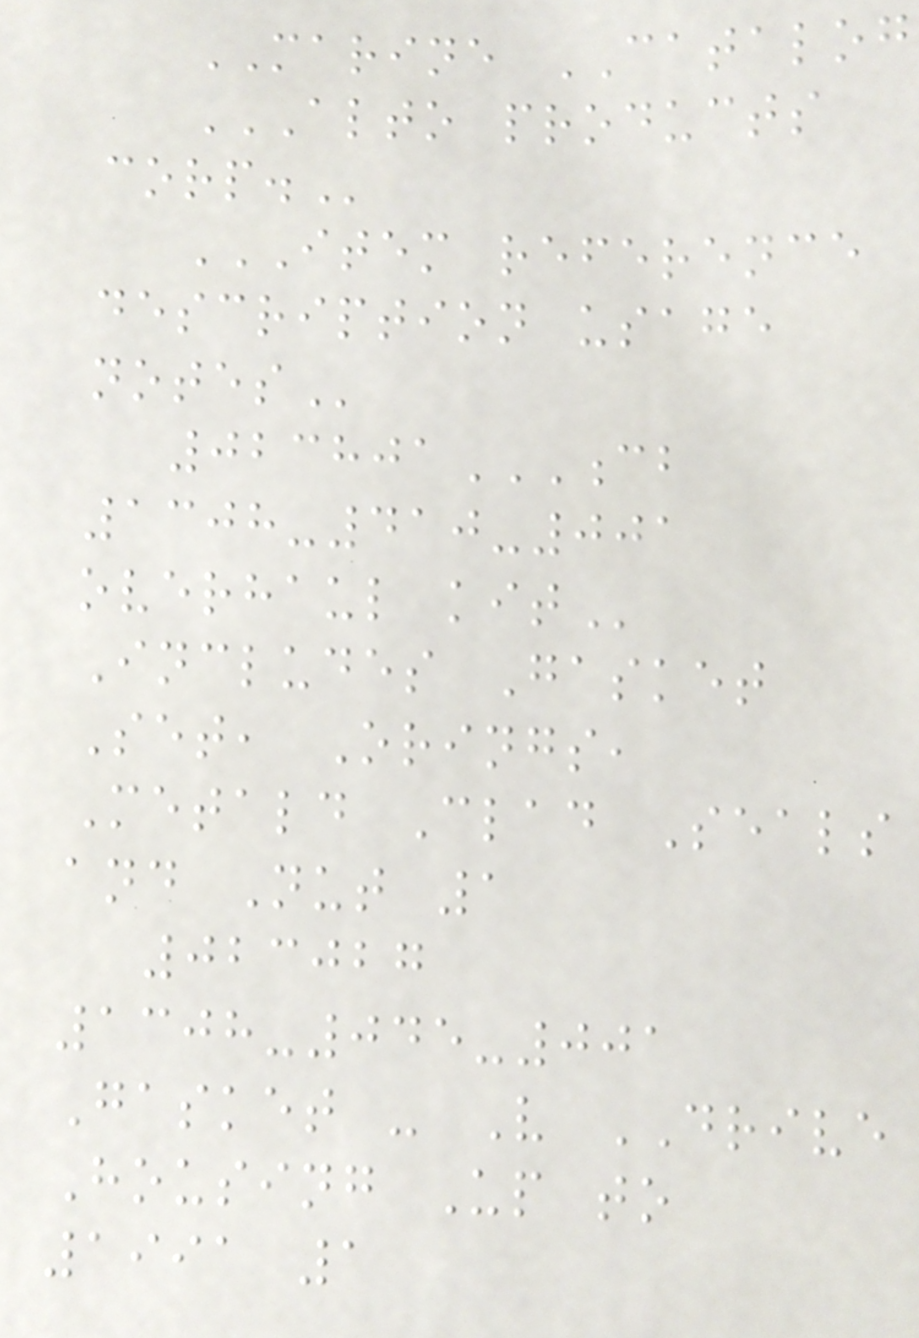MARINE CATALOG
ALTO PRODUCTS
CORP.
ITEM REFERENCE
DESCRIPTION USAGE
NOTES
023801CB
1308-410-001
OVERHAUL KIT
Includes Gasket
Set, Orings,
Metald Clad Seals
and Nut 1
023027
1308-045-001
Gasket - V DRIVE
Housing Up to
1991 1
